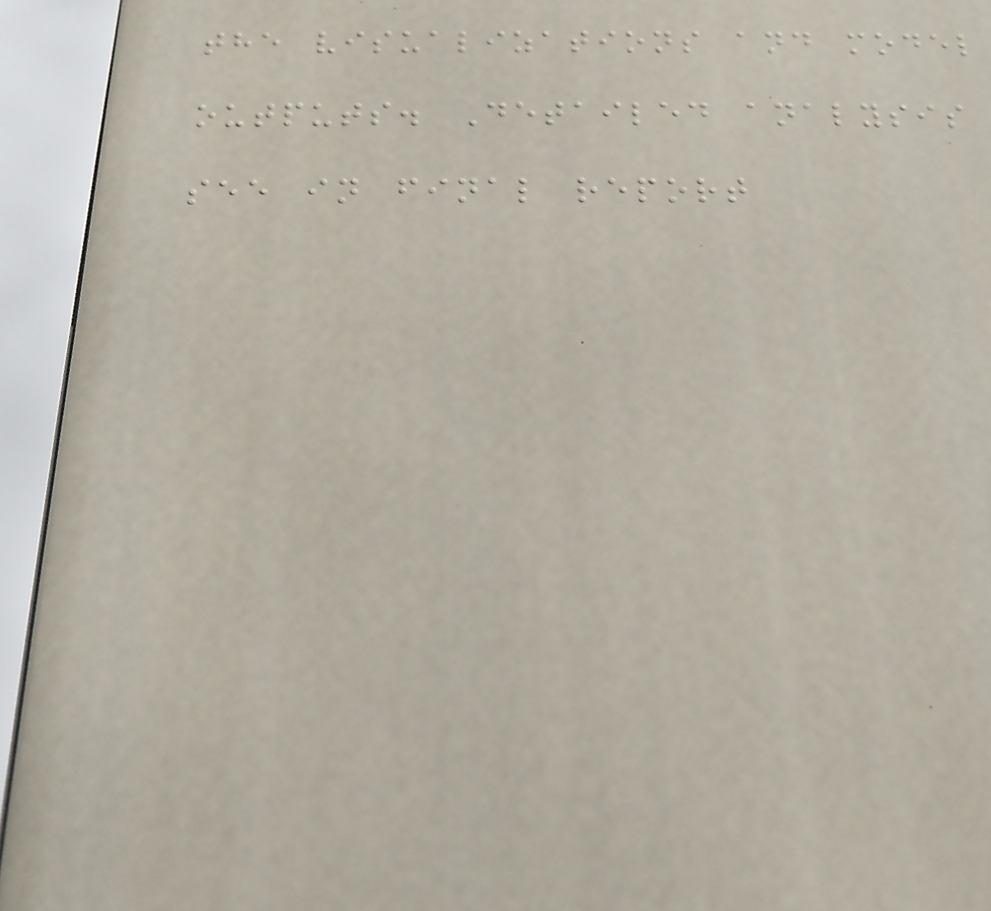the visualizations and model
outputs. Detailed analysis
see in final report
